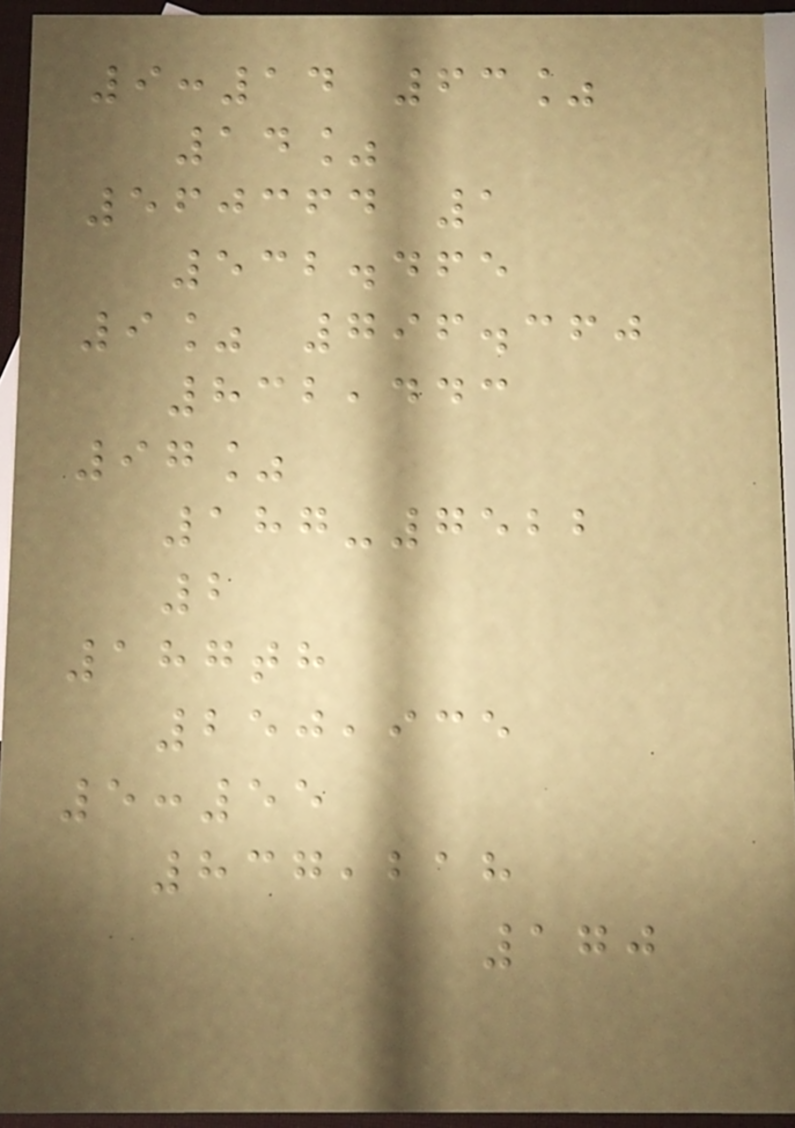9:14 63%
14%
560364 1
532.465
9% 796.360
832,443
97%
187-7522
2
187th
250,935
5:55
837,218
170
